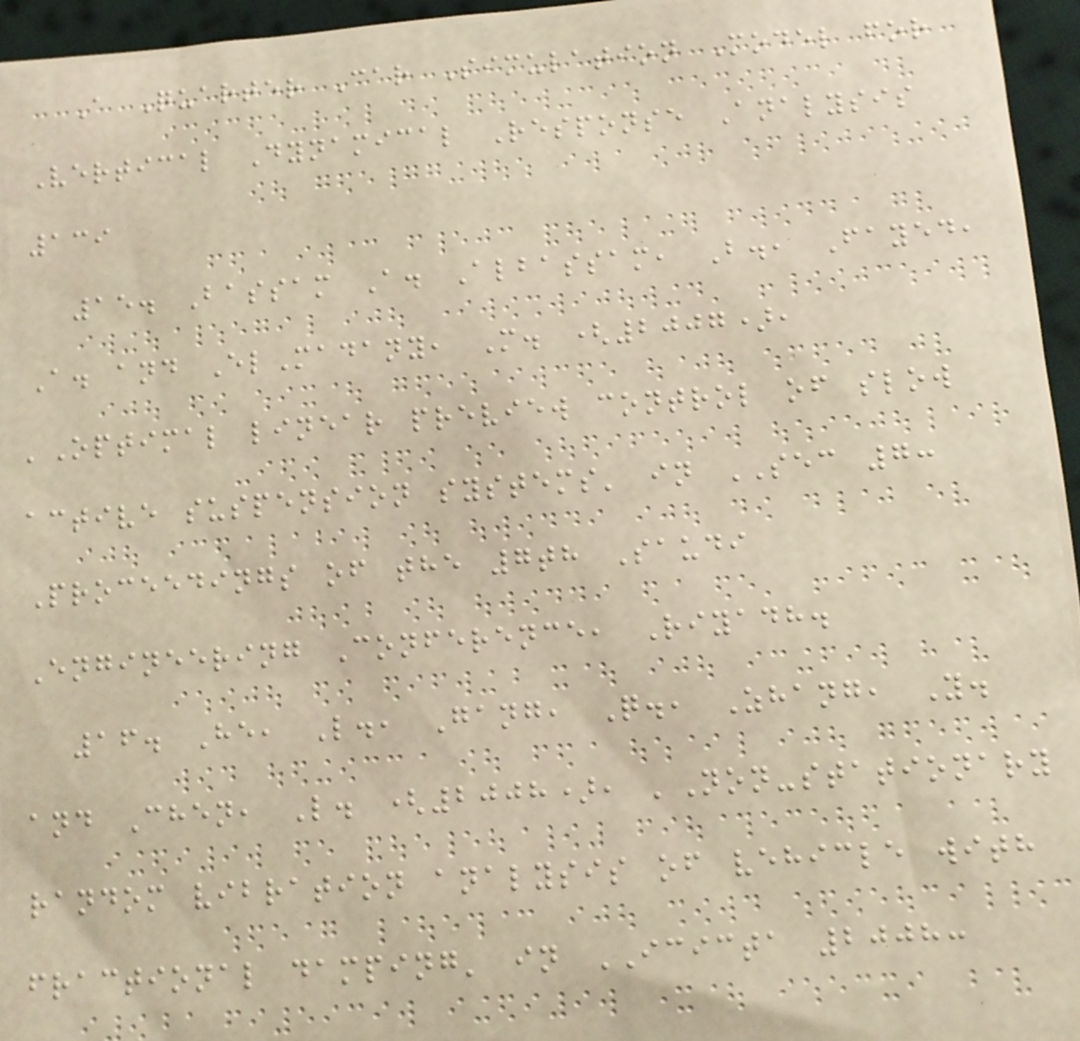A Quarter Car Simulation Model for
Vertical Dynamical Response Analysis
139
15. Bassam A. Albassam, B., Fayed,
A. and ElMadany, M. (2007),
'Optimal linear preview control of slow
active suspension systems' in SEC 7:
Proceedings of the 7th Saudi
Engineering Conference, Riyadh.
16. He, L., Gang, Q., Zhang, Y.
and Chen, L. (2008), 'Non-stationary
random vibration analysis of vehicle with
fractional damping' in ICICTA 2008:
